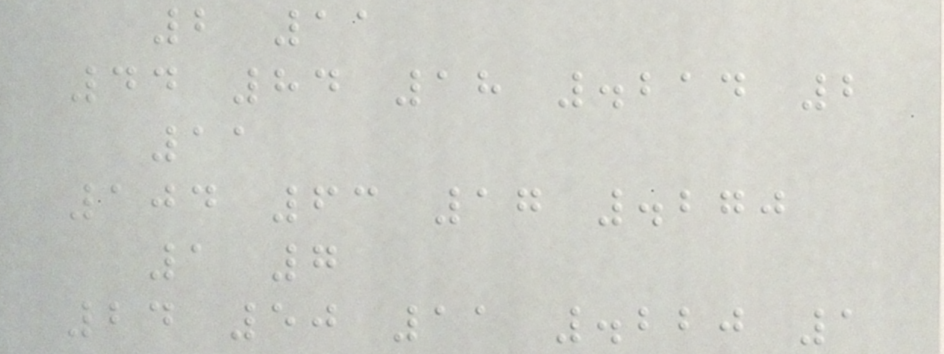2 11
44 84 18 .214 2
11
104 63 17 .270
1 7
24 50 11 .220 1
